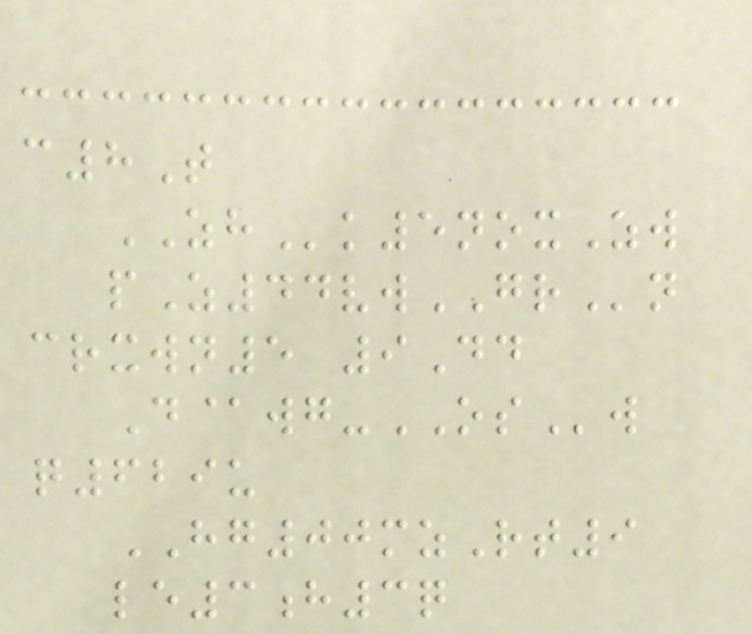c8T
ZHk5noxZw
pZ44vwGRn
crxwn5 9Dd
D@wg-OSw
q629u
HG00mzRt9
le3h3q
